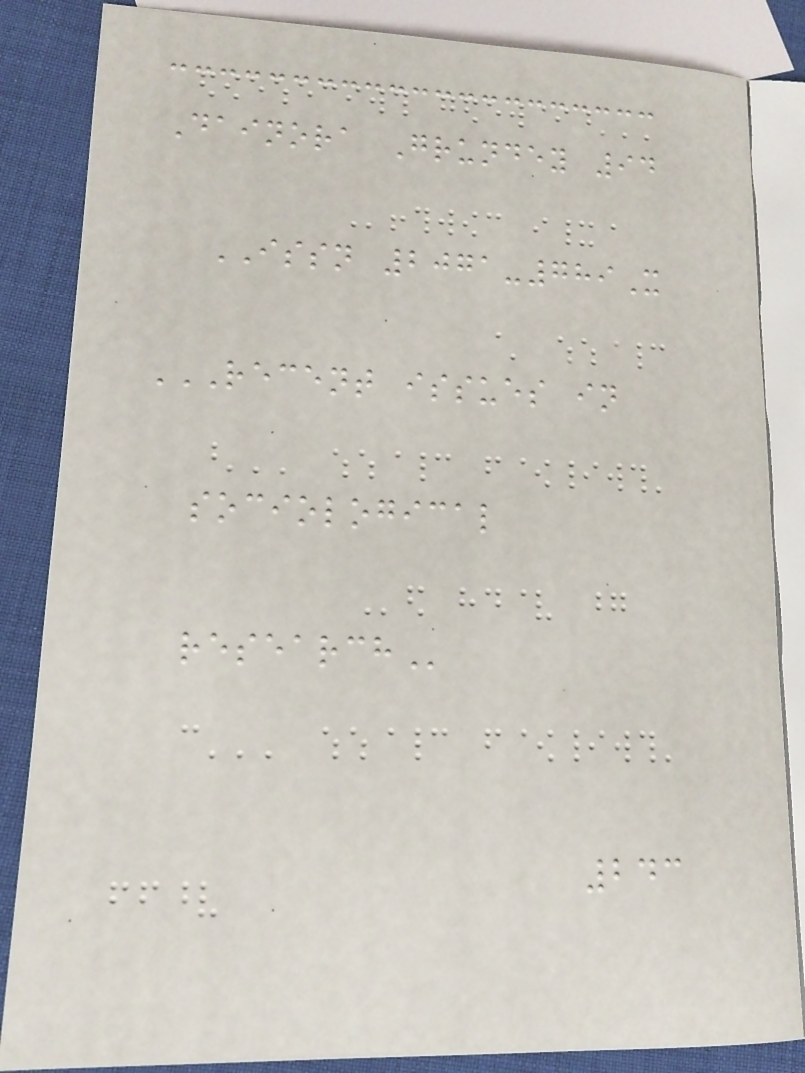Dainora Grundey 94
ISSN 2071-789X
RECENT ISSUES IN
SOCIOLOGICAL
RESEARCH
243
